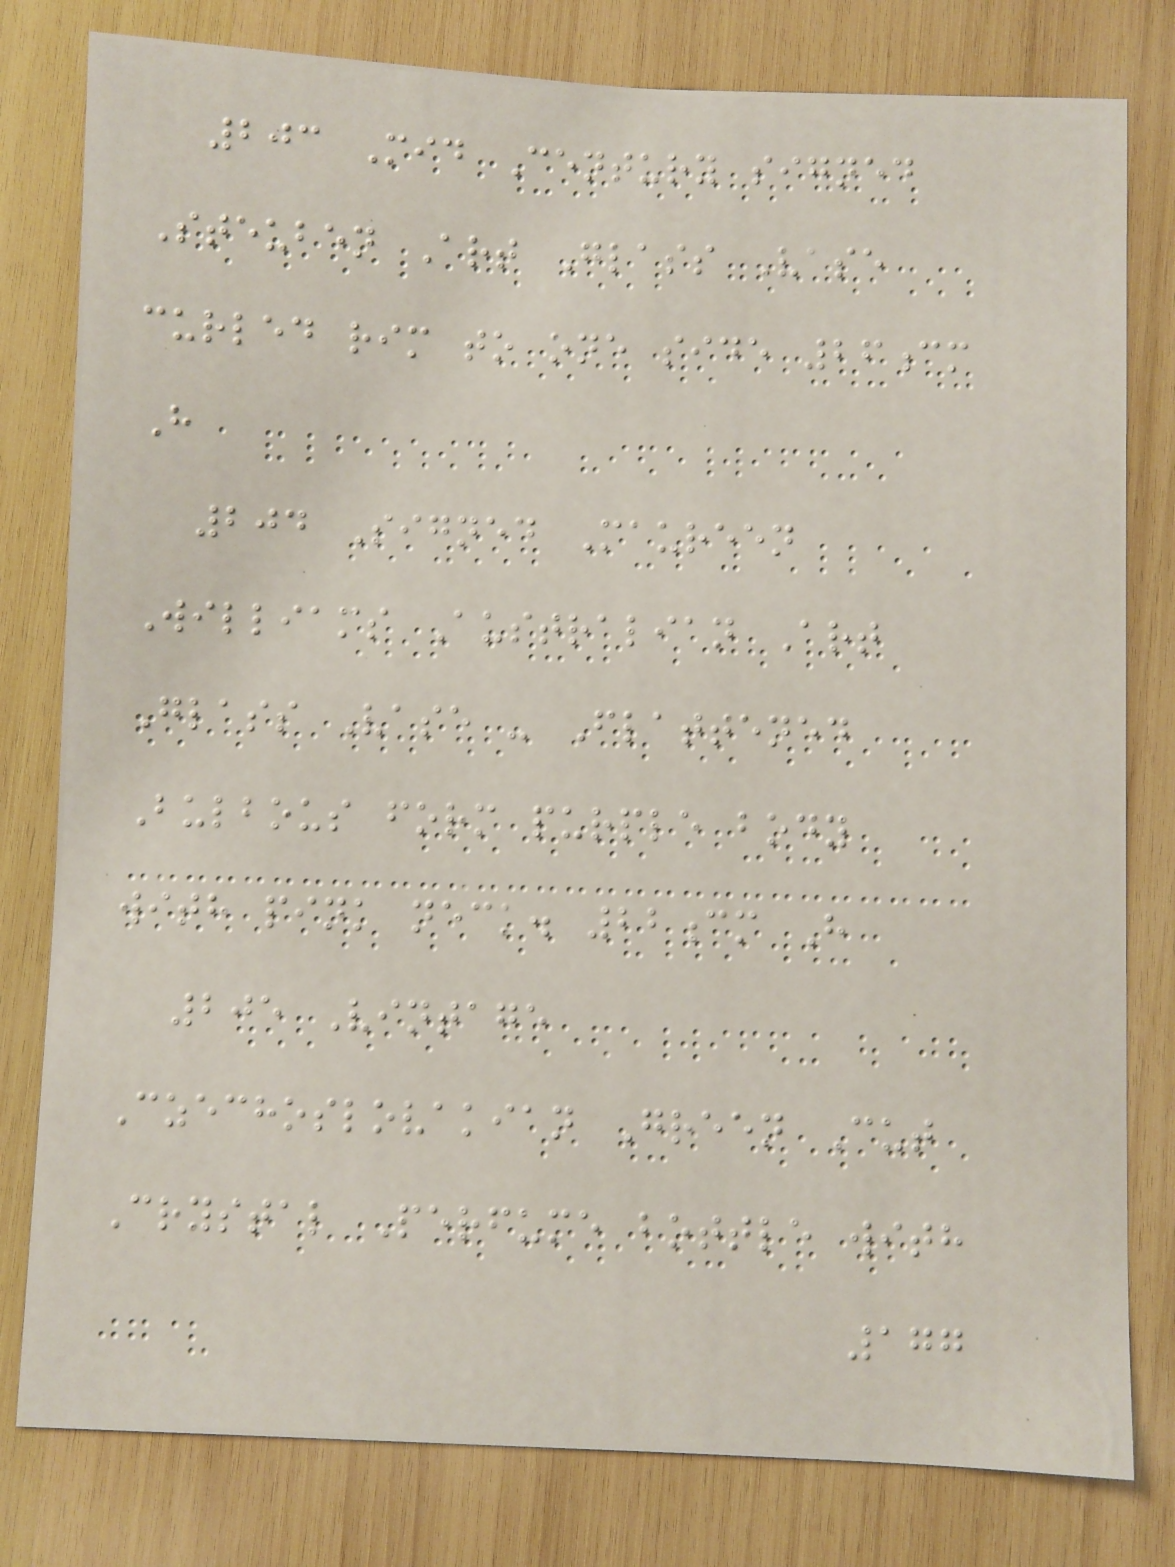203 Mid Century signed
Steuben Art Glass Vase
curled rim to one side 26cm
H
204 Signed Maureen
Williams Australian Art
Glass Vase - Flattened
Bulbous form purple body
with pink neck. 22cm H
205 Vintage
Czechoslovakian Green Cut
Crystal Perfume bottle with
177
